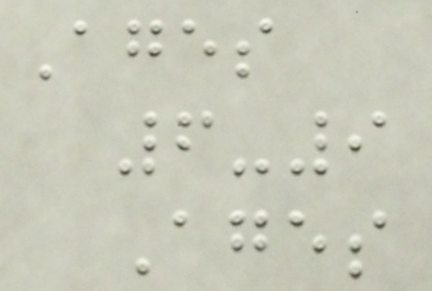Ages
6-9
Ages
